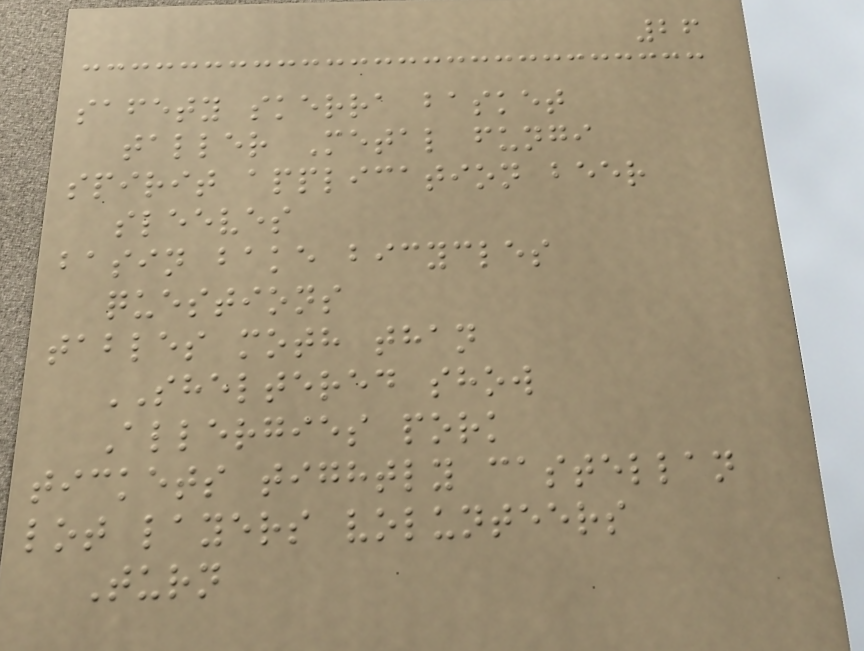26
safety skerra basket
taller Metal fungi
spirit application beer
sleeves
basin bake bicycles
questions
tables moth than
SHELTERED show
Allergies pork
tickets tightly castellan
lot layers volunteers
Turn
